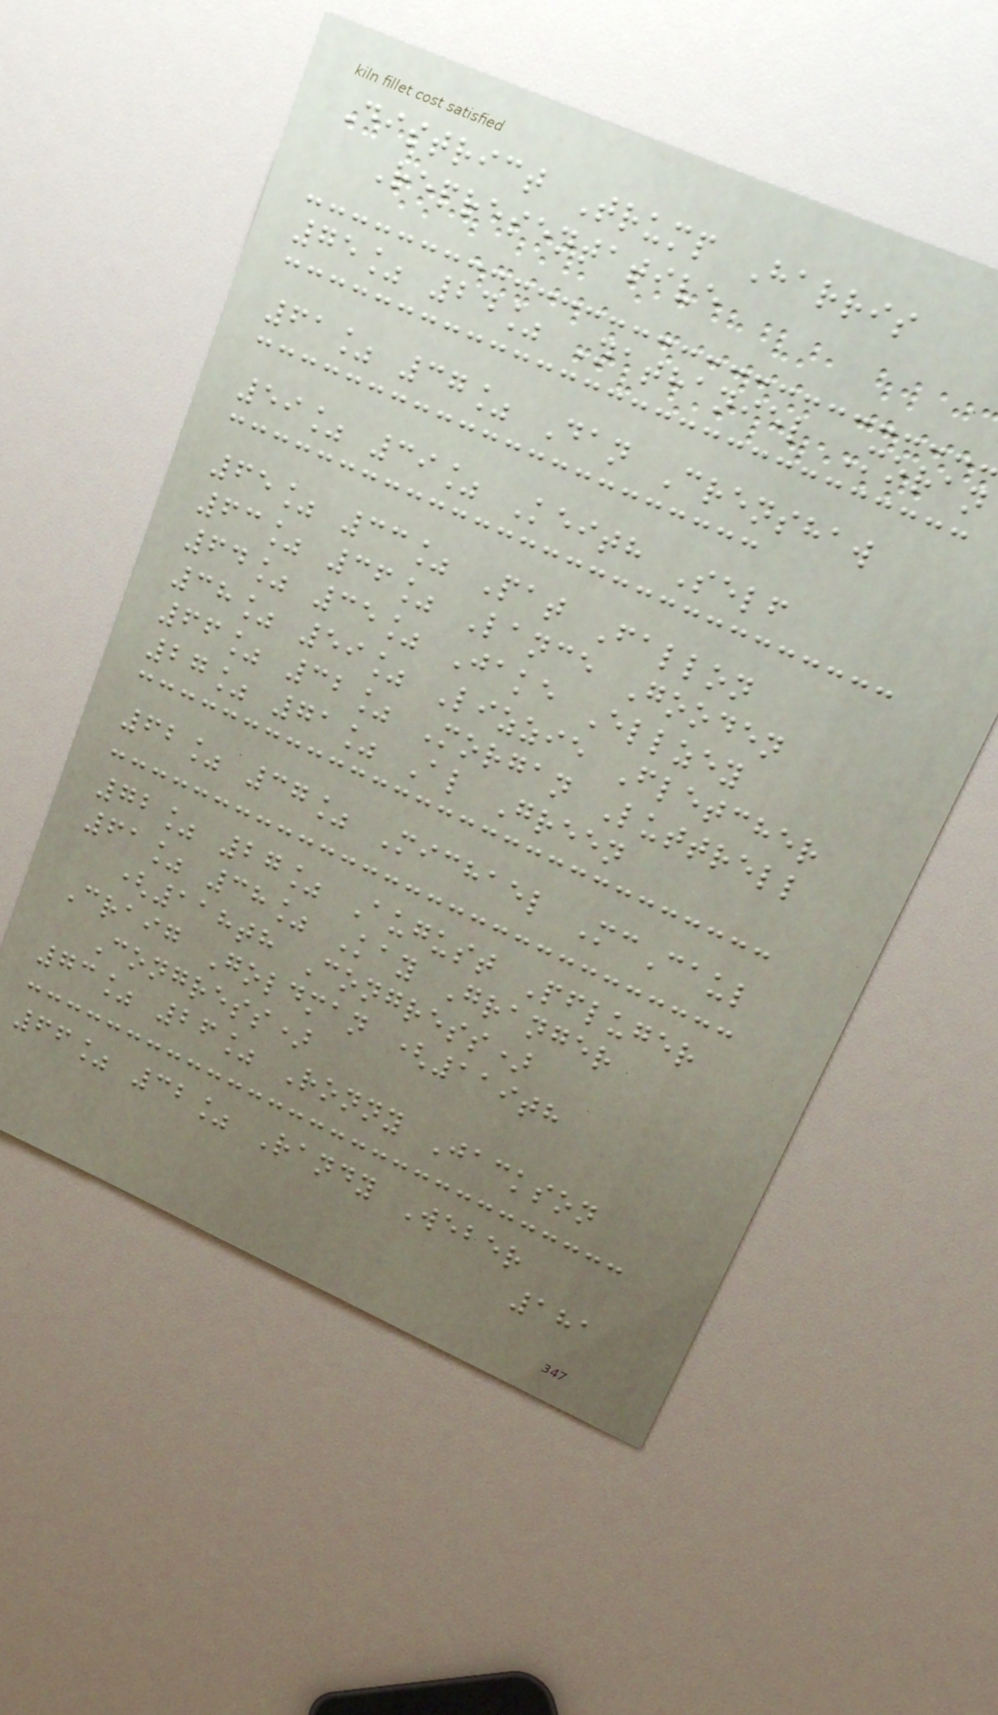District Trump Harris
Representative
75% 24% Nathaniel Moran
61% 37% Dan Crenshaw
59% 39% Keith Self
65% 33% Pat Fallon
63% 36% Lance Gooden
64% 35% Jake Ellzey
38% 59% Lizzie Fletcher
66% 32% Morgan Luttrell
27% 71% Al Green
62% 37% Michael McCaul
72% 27% August Pfluger
61% 38% Kay Granger
(118th Congress)
Craig Goldman (119th
Congress)
73% 26% Ronny Jackson
66% 32% Randy Weber
181
